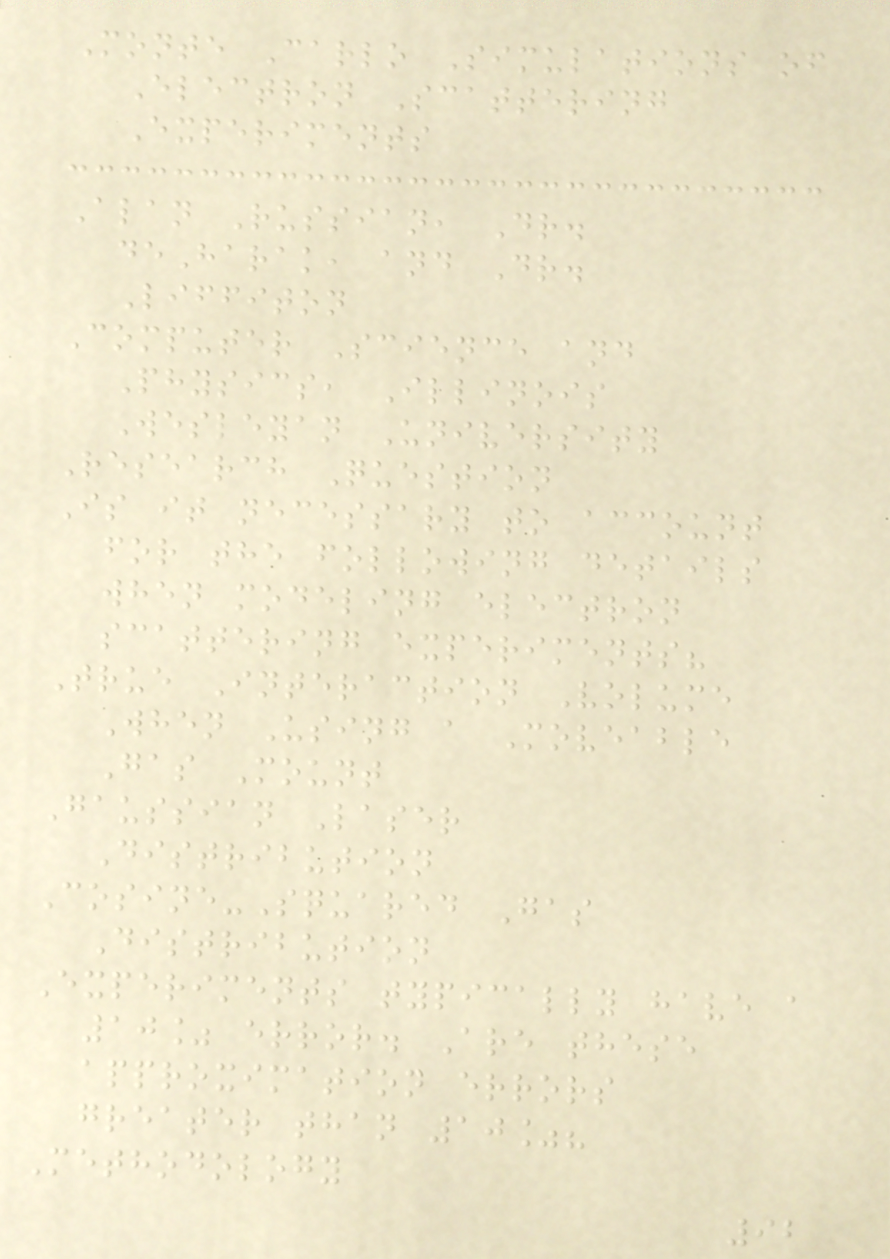Monte Carlo Simulations of
Electron Scattering
Experiments
Alan Russian, Dr.
deHarak, and Dr.
Liffiton
Computer Science and
Physics, Illinois
Wesleyan University
Research Question
Is it necessary to account
for the following details
when modeling electron
scattering experiments?
True Interaction Volume
When Using a Moveable
Gas Mount
Gaussian Laser
Distribution
Cosine-Squared Gas
Distribution
Experiments typically have a
10% error. Are these
approximation errors
greater than 10%?
Methodology
92
